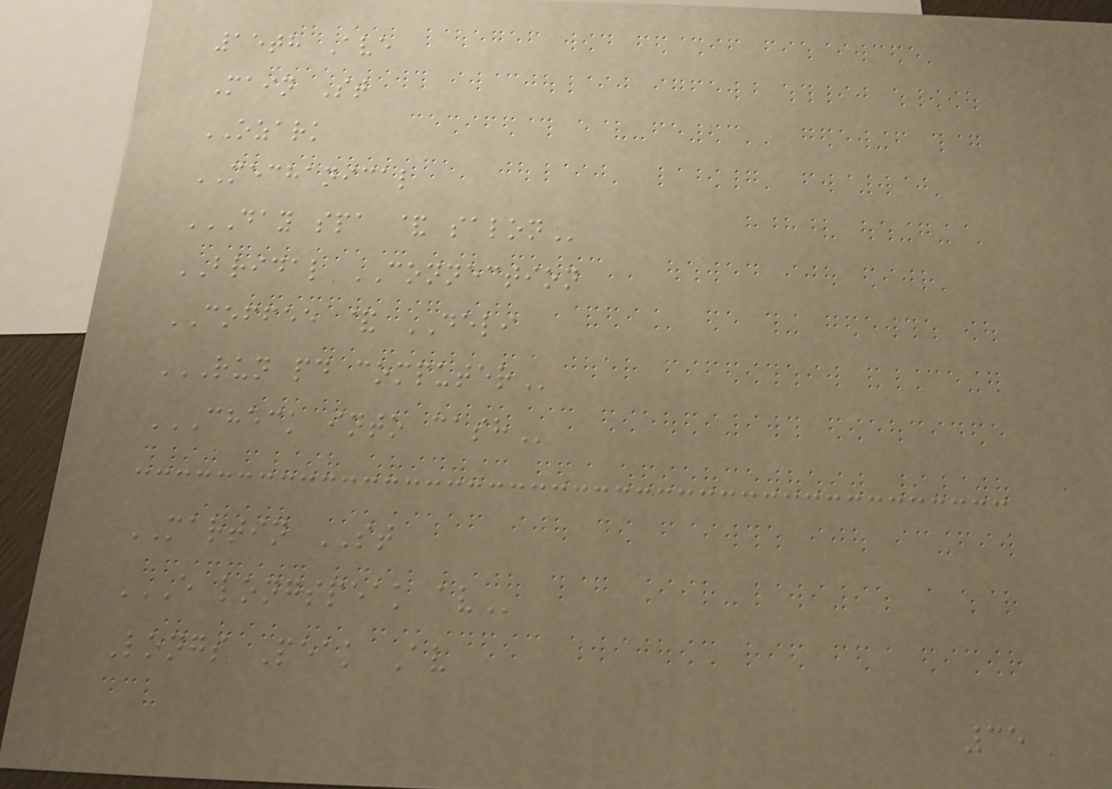15th Ave
Main St
OZARK
MECHANICAL
DAY SPA & SALON
BRIDAL CONNECTION
COFFEE & DELI
RUN PD COMPUTER
CHECK INTO CASH
MARTIN ST
E LONGSPEAK AV
Longs Peak Av
35
